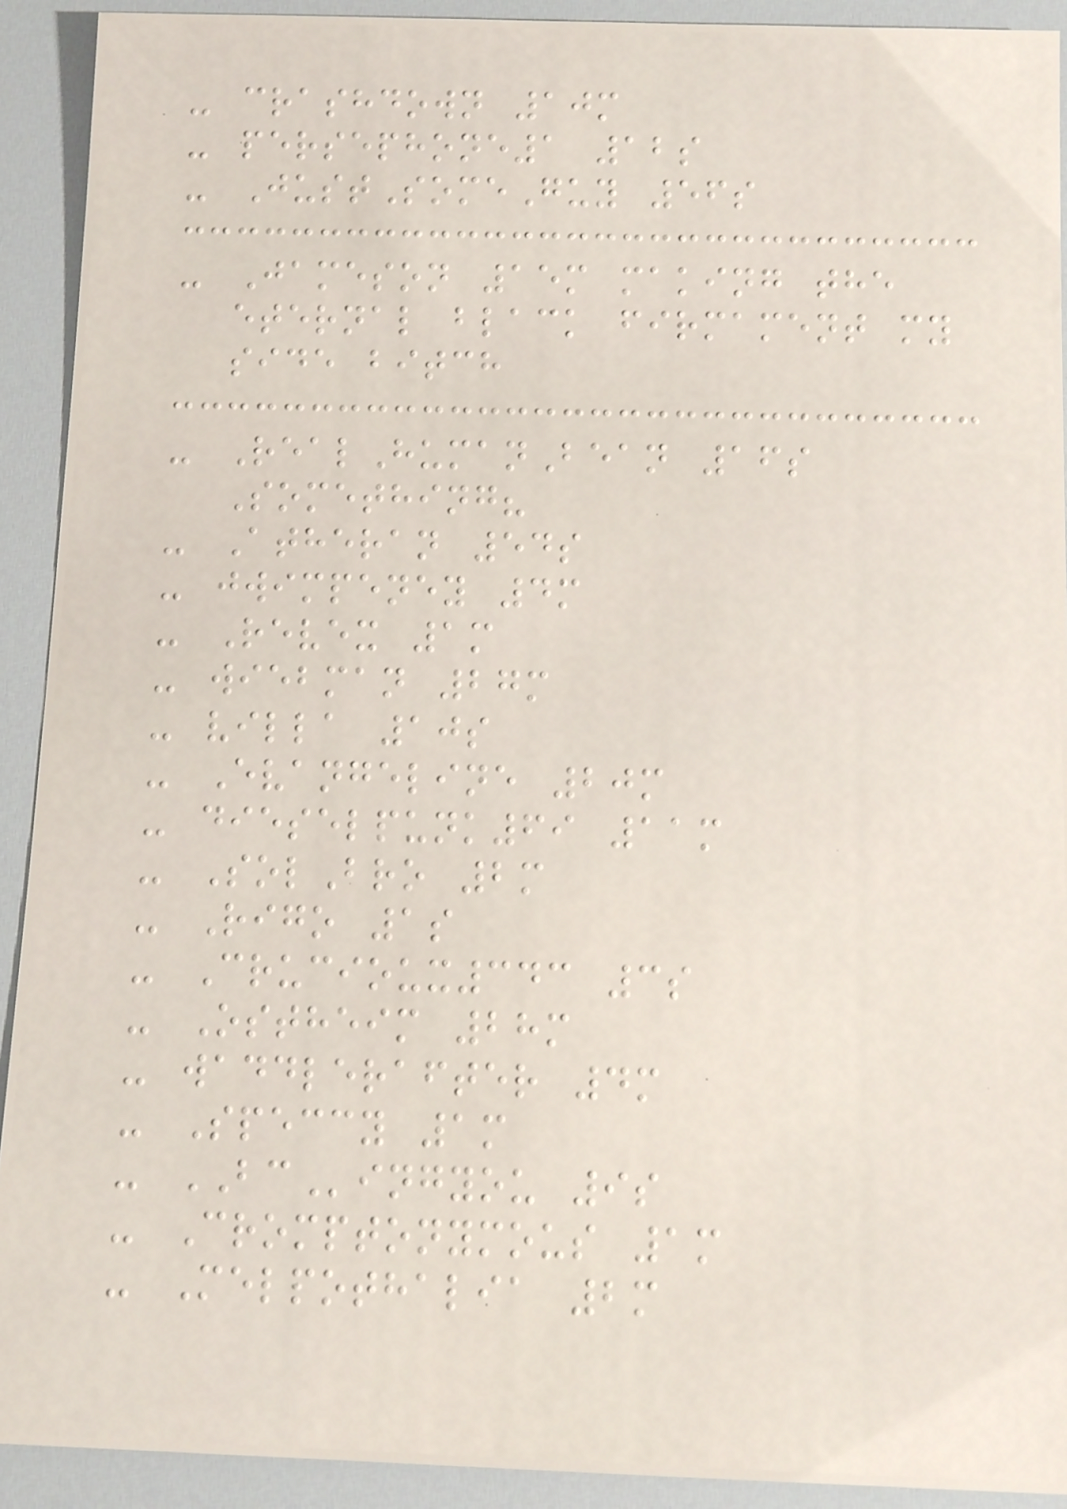- crashdown 10m
- persephone1 12s
- JustSomeGuy 56s
- Jameson 15m making the
eternal black firmament my
side bitch
- RealHumanBean 16s
Something?
- Atheran 54s
- jwimpeney 4m
- Revex 1m
- wiebman 27m
- villa 10s
- Evangeline 20m
- dieselpunk69 11m
- SolBro 2m
- Rigo 1s
- Crucioux343 3s
- Ostheim 28m
- waddlerafter 4m
- Speccy 1m
- BCingyou 9s
- Cromptonymous 1m
- Melpothalia 2m
